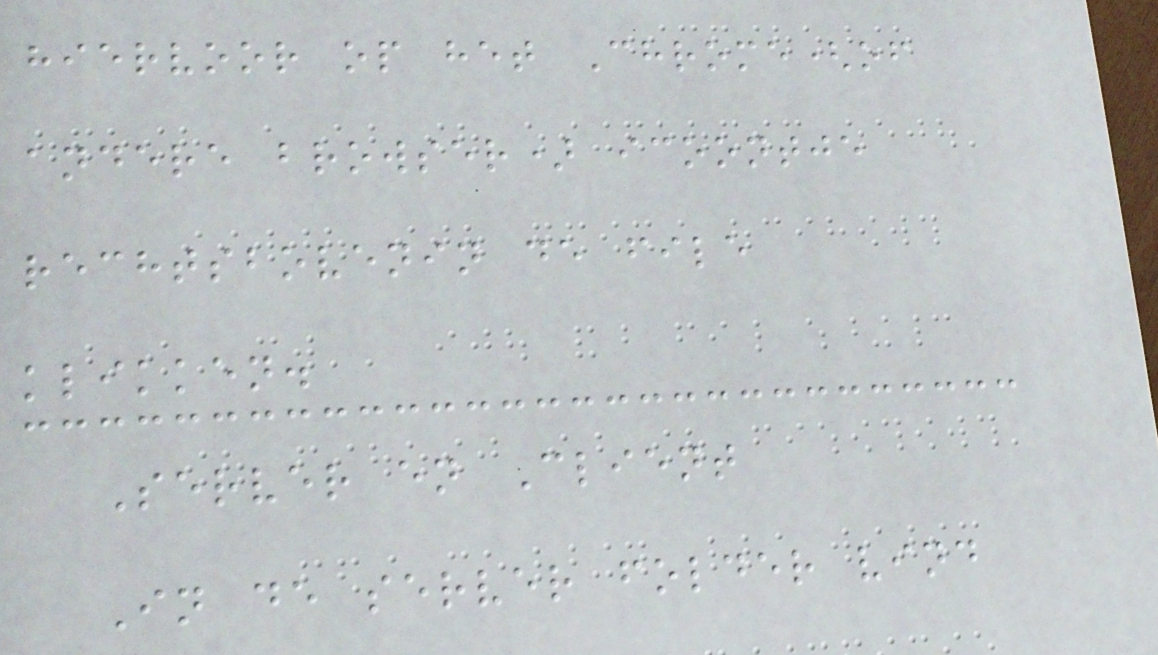hiervoor op het Chrome(of
andere browser) icoontje
rechtsbovenin de file
klikken.
Server en Client
In de server folder vind
